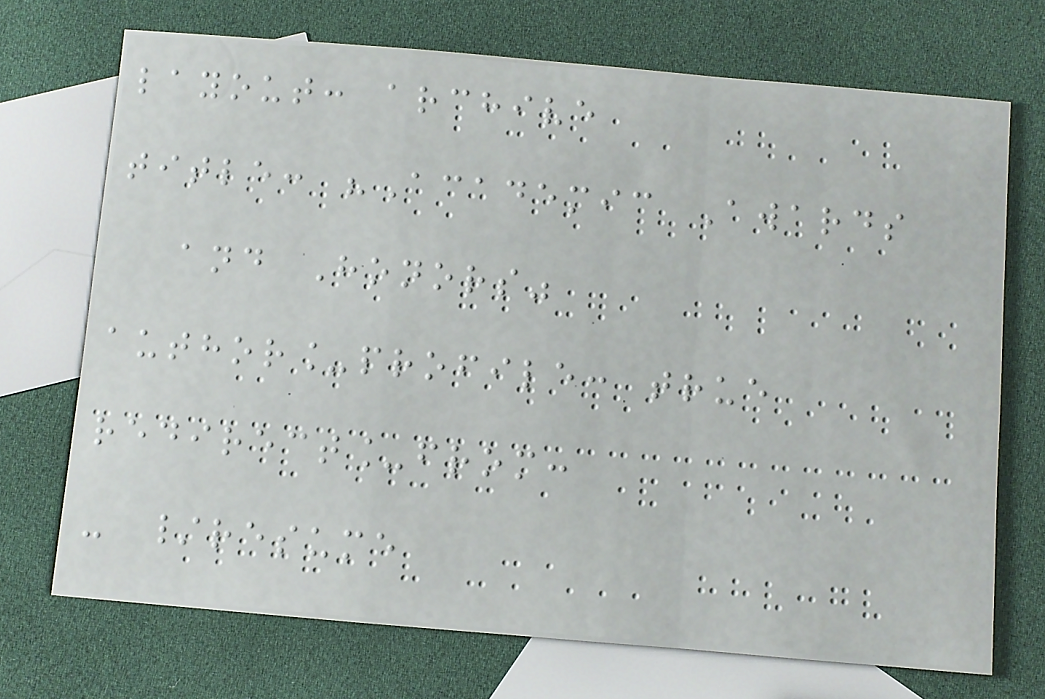layout: archive
title: "Academic Awards
and Honors"
author_profile: true
redirect_from:
- /resume
